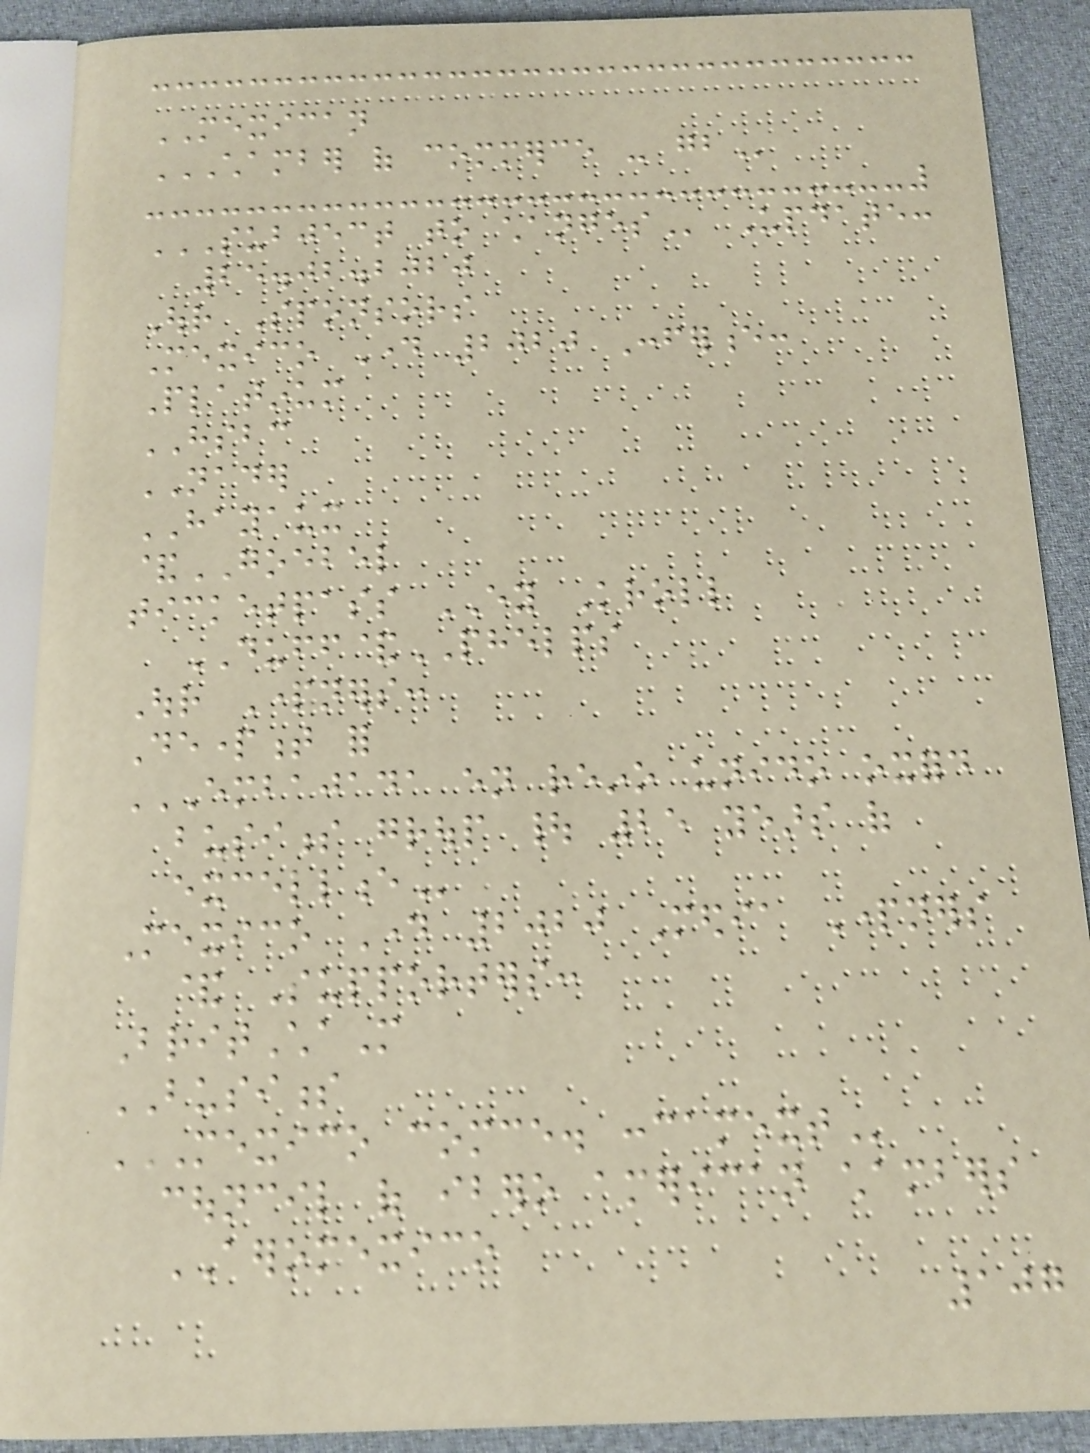MEXICAN
CHAMBER OF COMMERCE - GB
SUBJECT TO CHANGES Update:
25.02.2020
Our Sponsors
Mexico Day 2020 Conference:
Platinum
HSBC
NADER
HAYAUX
&GOEBEL
ticketpass EY Kroll
DUFF&PHELPS
Our Partners:
Department for
EMBAJADA EN REINO UNIDO OXFORD
BUSINESS GROUP | 25 YEARS OF
EXCELLENCE
Mexico Day 2020 Media Partners
& Supporters:
BritChaM
BUSINESS
MEXICO COMCE. CONCAMEXT
council of ibero american chambers
AEROMEXICO
107
